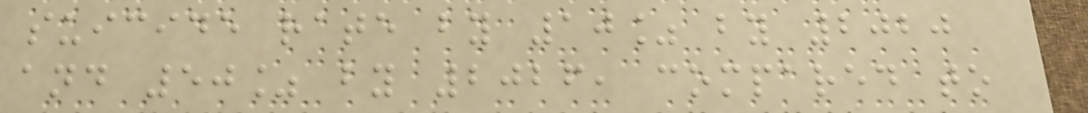suicide rate by 10% by 2020
and 50% by 2026, compared to
